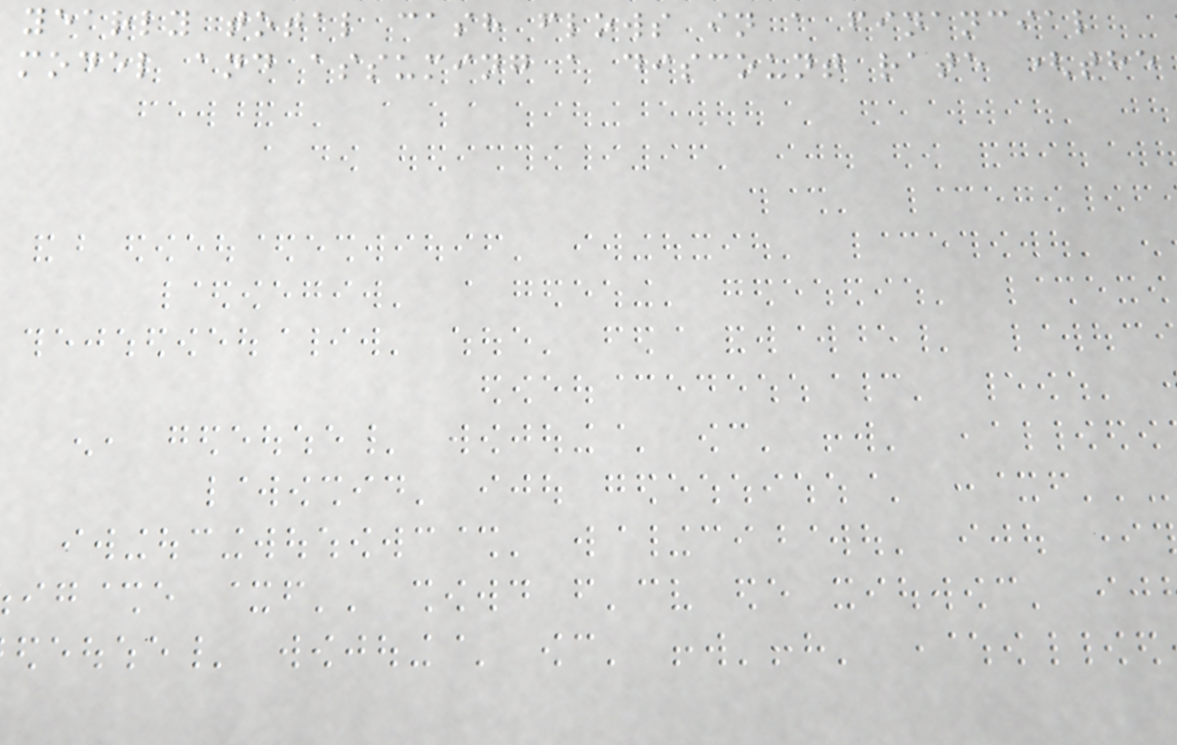yearly total cash flows in a financial
model and assuming a discount rate (the
